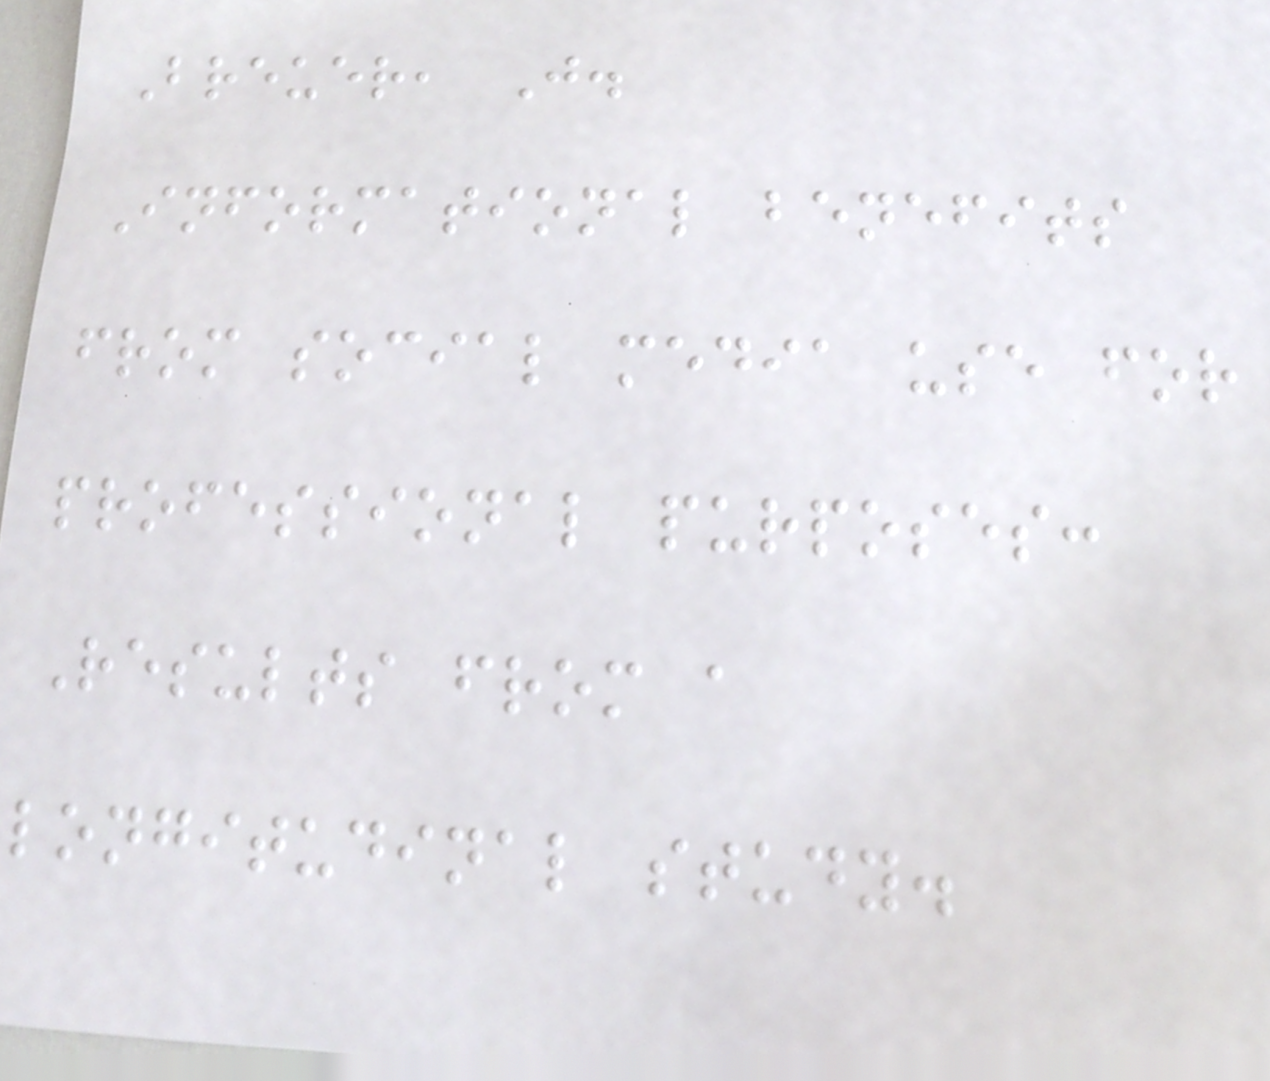Breuer, J.
Informational benefits
from social media use for
professional purposes:
Results from a
longitudinal study.
